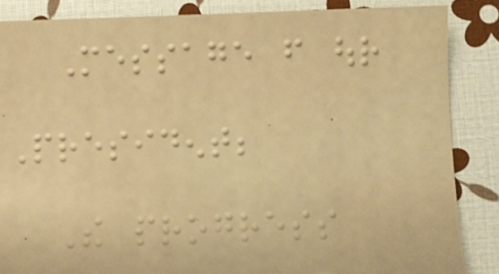Message from our
President;
The progress
